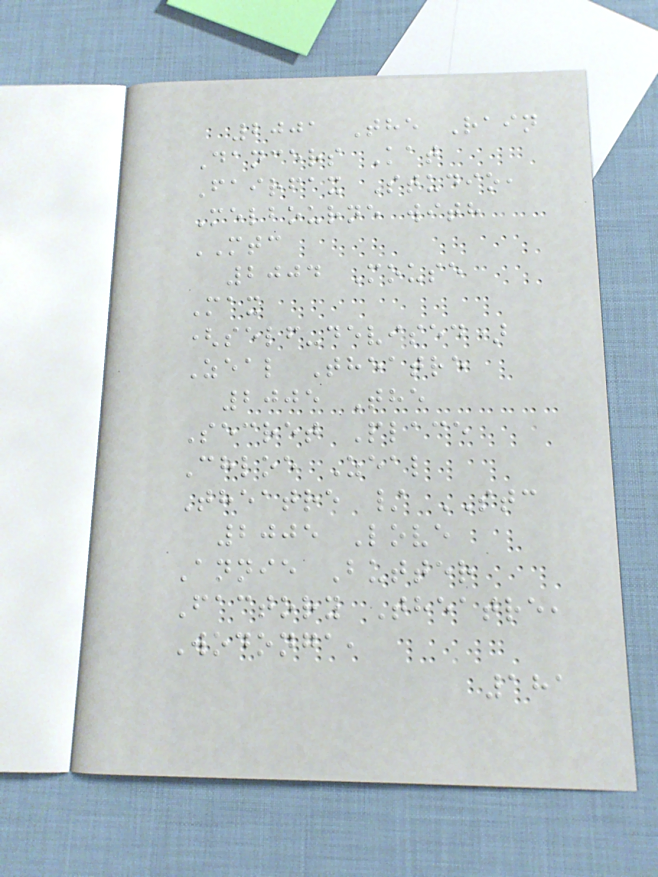2001 The Rain
Dancers Kat
Fairfax Studio,
Melbourne with
MTC
2004 Mouse
Max
(self-devised)
Zeal Theatre
2005 The
Secret Place
Chloe Zeal
Theatre / STC
2005 Love
Annie Butter
Factory Theatre,
Wodonga,
181
